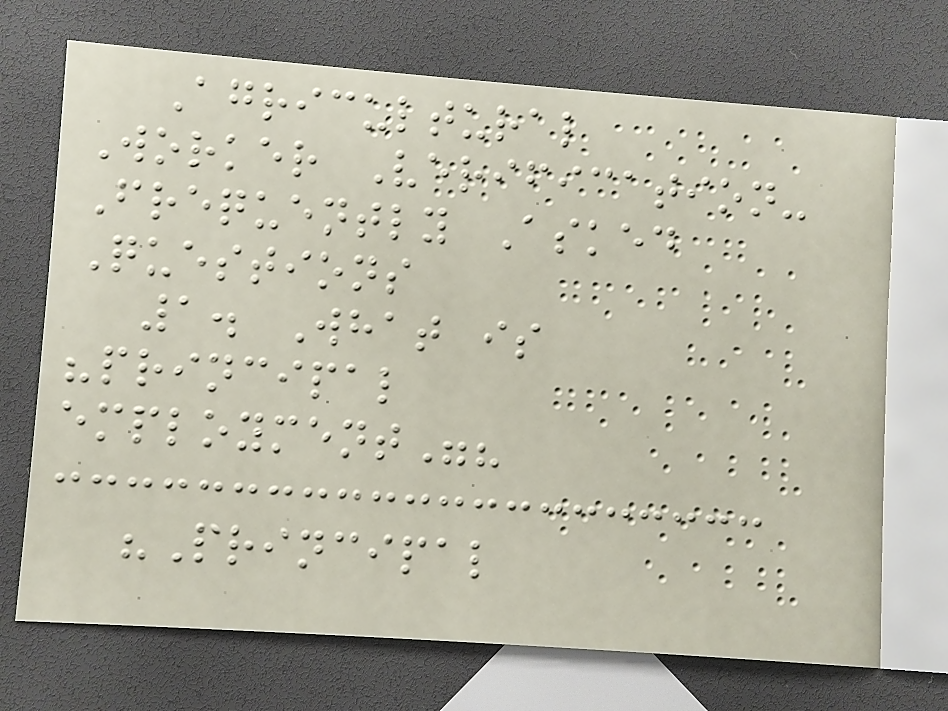Agricultural
Worker Verification-
Frequently Asked
Questions
1. What is
"principal
employment"?
"Principal
